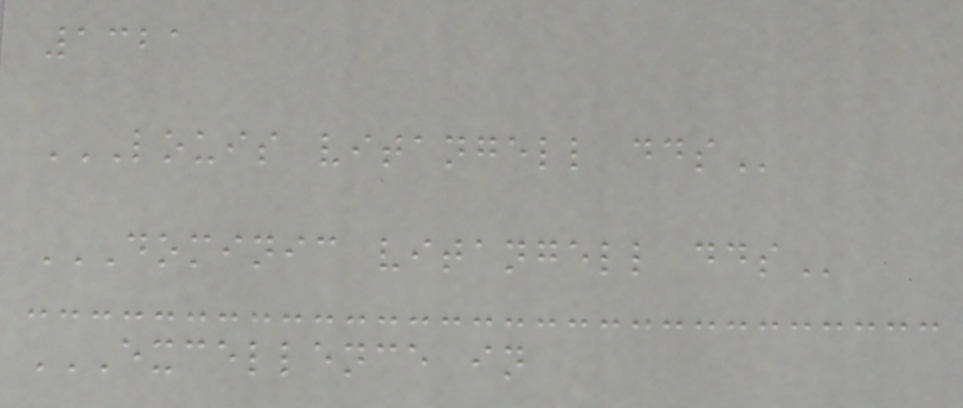1321
LOUIS VITANGELL DDS
DOMINIC VITANGELL DDS
EXCELLENCE IN
